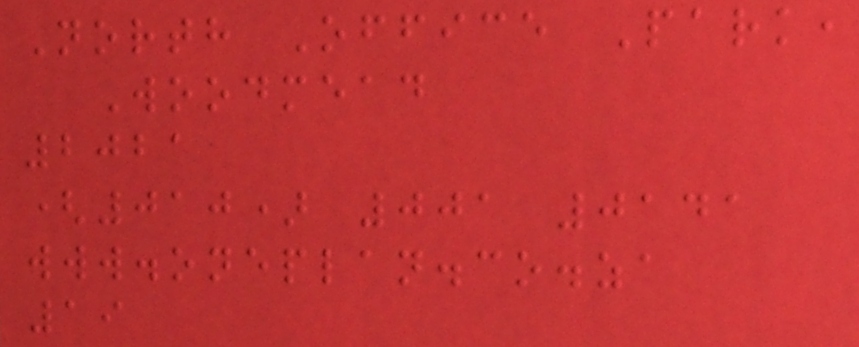North Office Park,
Woodmead
2021
(010) 001 0141
www.oneplan.co.za
19
